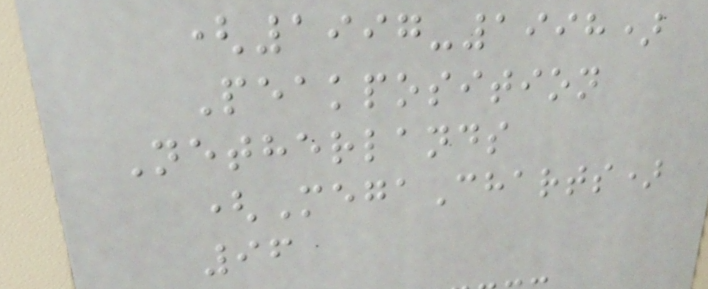(1997-1998)
Peakposition
Netherlands
(MegaCharts)
96
